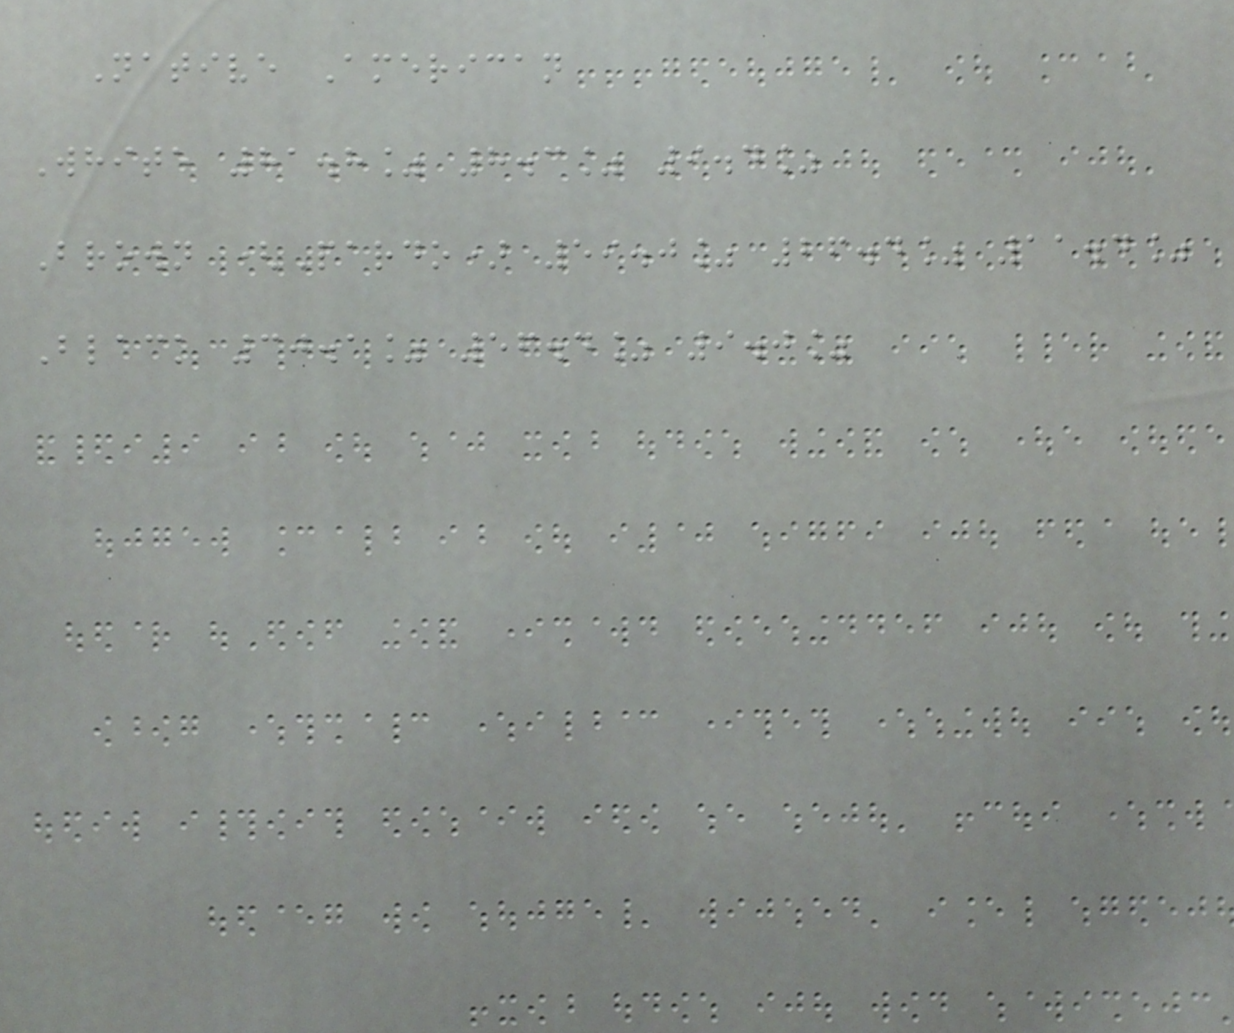Native American
White 81.8% 8.3% 9.4%
Brown (Pardo) 59.0% 26.4% 11.4%
Black 30.1% 56.4% 9.0%
